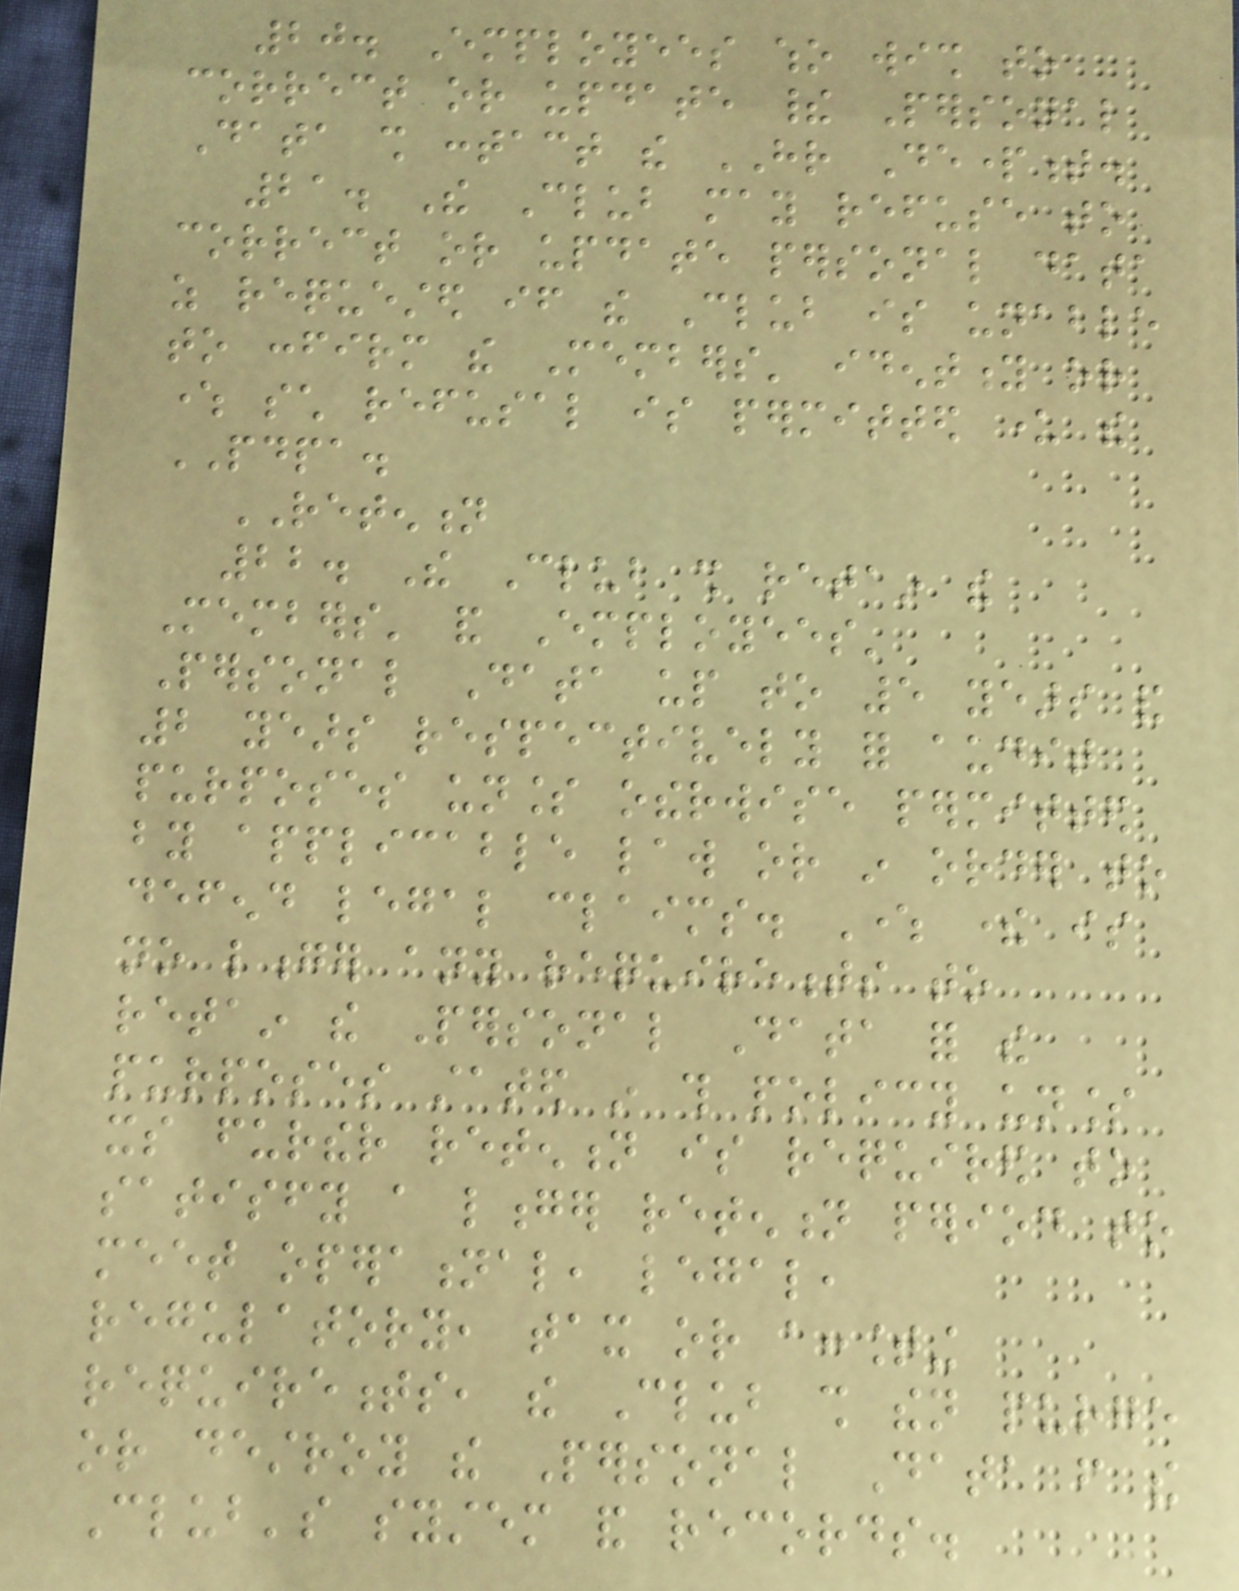20. Employees who wish to
correct or update their Personal
Data shall contact the HR Department.
21. The Club may refuse to
correct or update personal data
as requested if the Club is unable
to confirm the Members' identity or
where such refusal is permitted under the
PDPA.
RETENTION
22. The Club shall retain the
Members' and Employees'
Personal Data up to 5 years and
2 years respectively for audit
purposes unless otherwise permitted
by applicable law or in order to
defend legal claims. Where there is
no longer any requirements to
retain the Personal Data for the
purposes stated in this policy unless
its further retention is required to
satisfy a longer retention period to
meet operational, legal,
regulatory, tax or accounting
requirements, the Club shall then purge
or destroy the Personal Data from the
Club's system and records.
